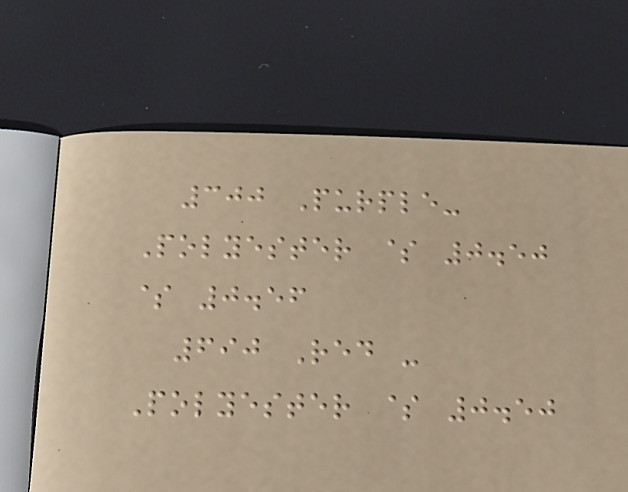300 Purple-
Polyester $ 0.50
$ 0.56
690 Red -
Polyester $ 0.50
